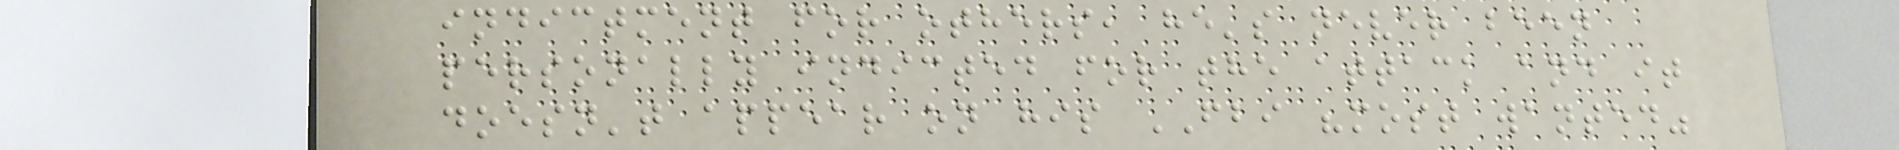indictment for others, he's never been
personally indicted for the attack and it
doesn't appear on his FBI "most wanted"
